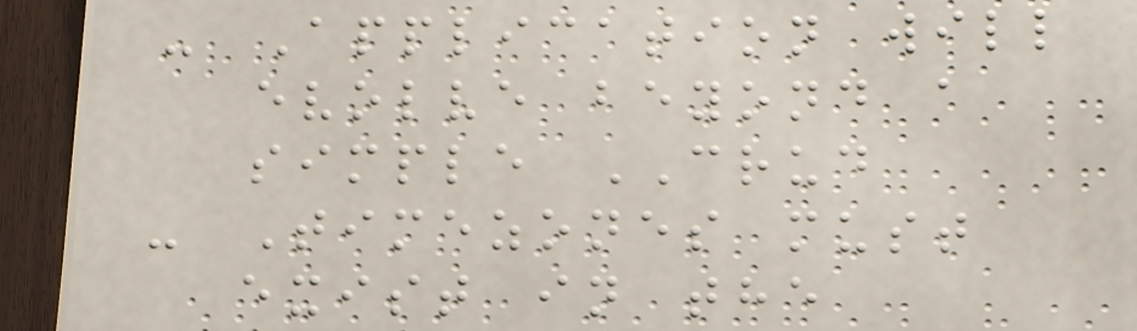- Application will
evolve beyond a
simple CRUD
- Timezones must
exist in the
